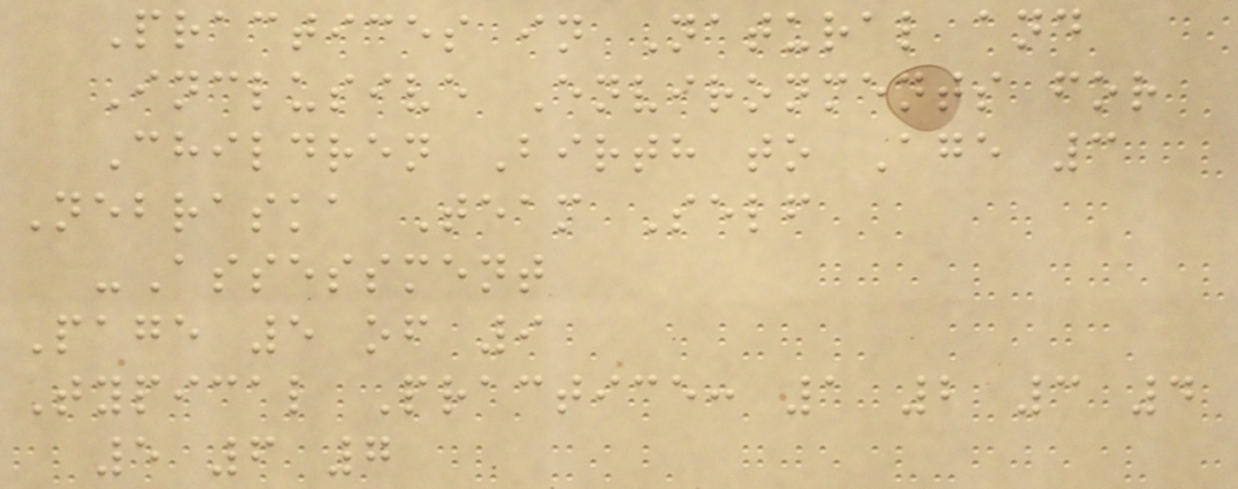Practices in Natural and
Inclusive Environments for
Children Birth to Age 3
Nebraska Team Self
-Assessment
Page 5 of 9
Typical Practice: 1 2 3 4
5 6 7
